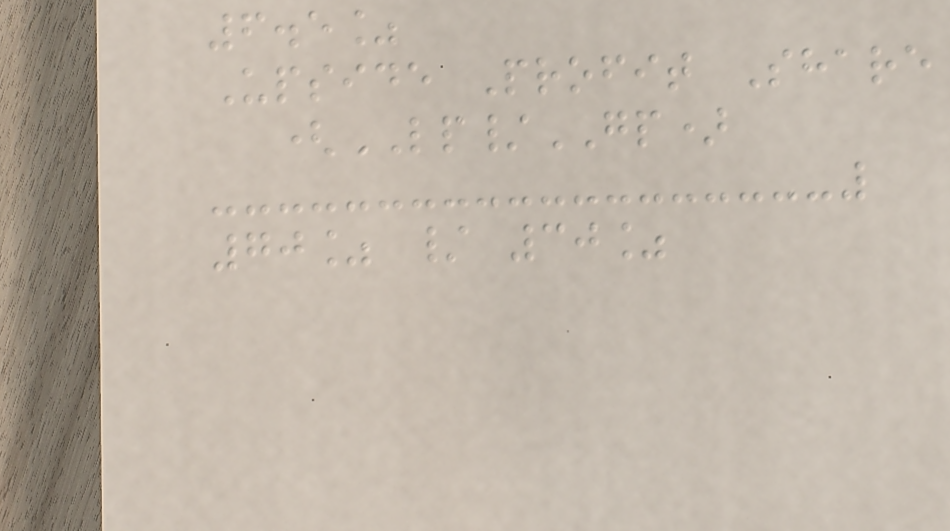6.5%
Upside Profit Share
(LP/GP)
70% / 30%
